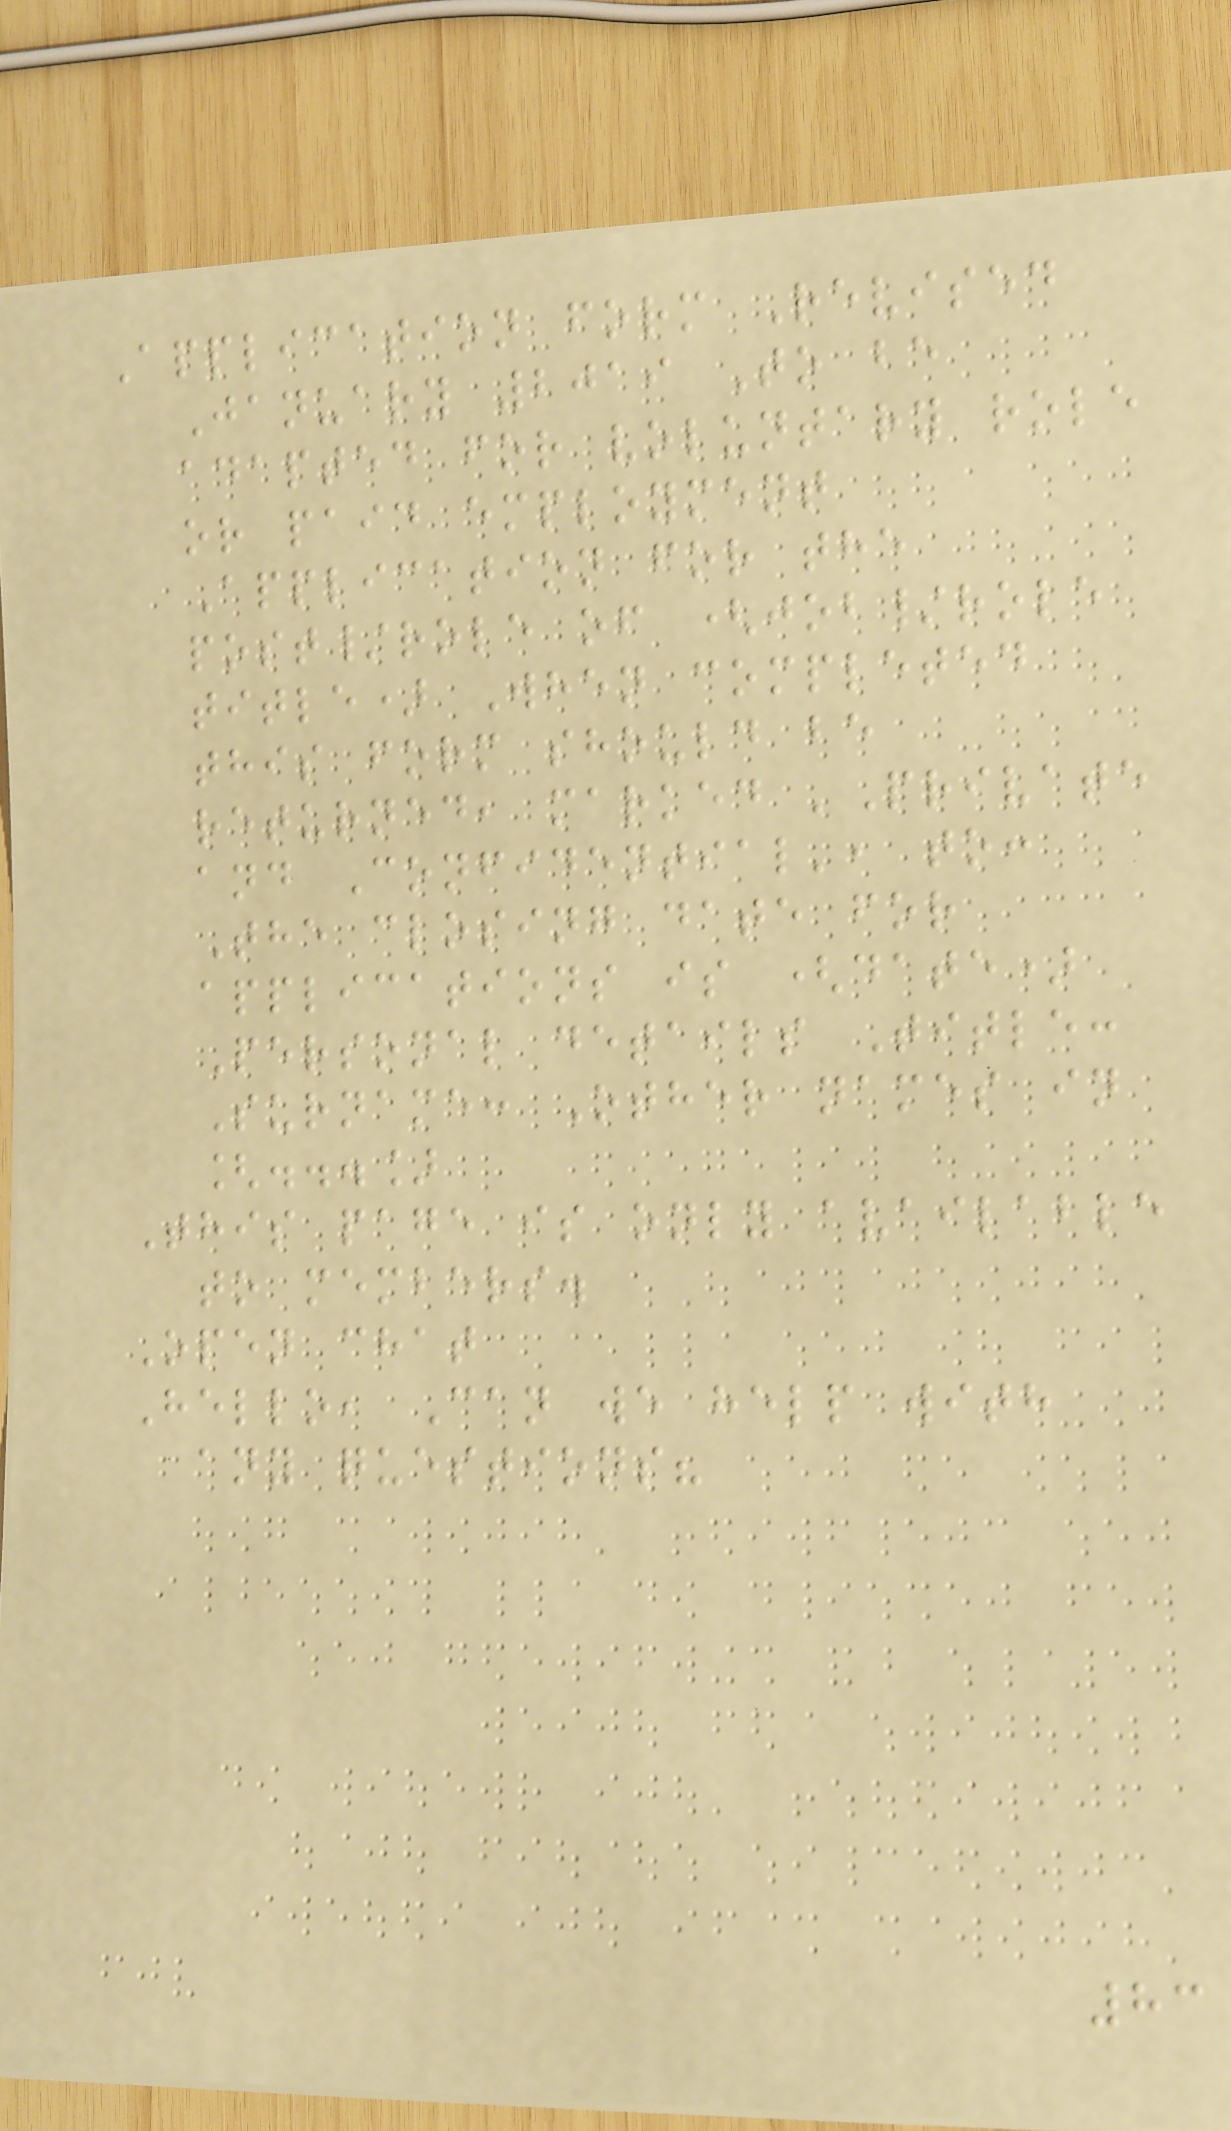Application form Revised
January 2019 To be
adapted for voluntary role
or paid employment
Application for the
post/role of (job/role
title) When completed
this form should be
returned, marked 'Private
and Confidential', to:
The closing date for
applications is (date)
Personal details Title:
Surname: Other names in
[...]
This page is only available
to members.
Open chat
Hello, Can we help with
any questions?
83
